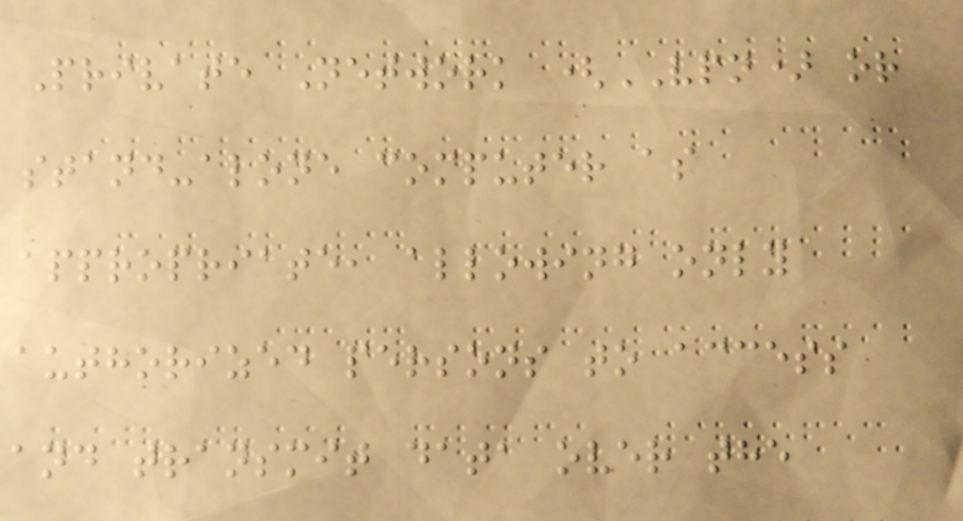Private Network (VPN) or
stand-alone computer as
appropriate, allowing only
authorized persons to access
and transmit data over the
